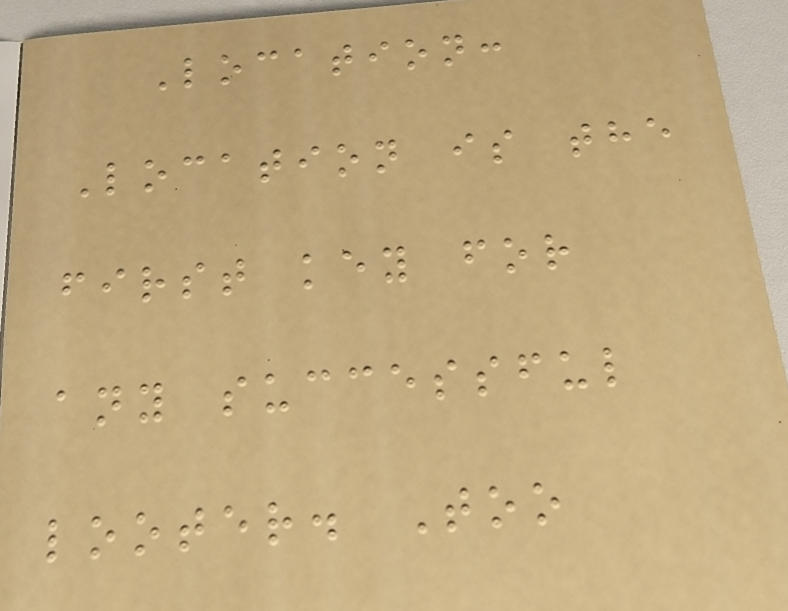Location:
Location is the
first key for
any successful
looter. Too
